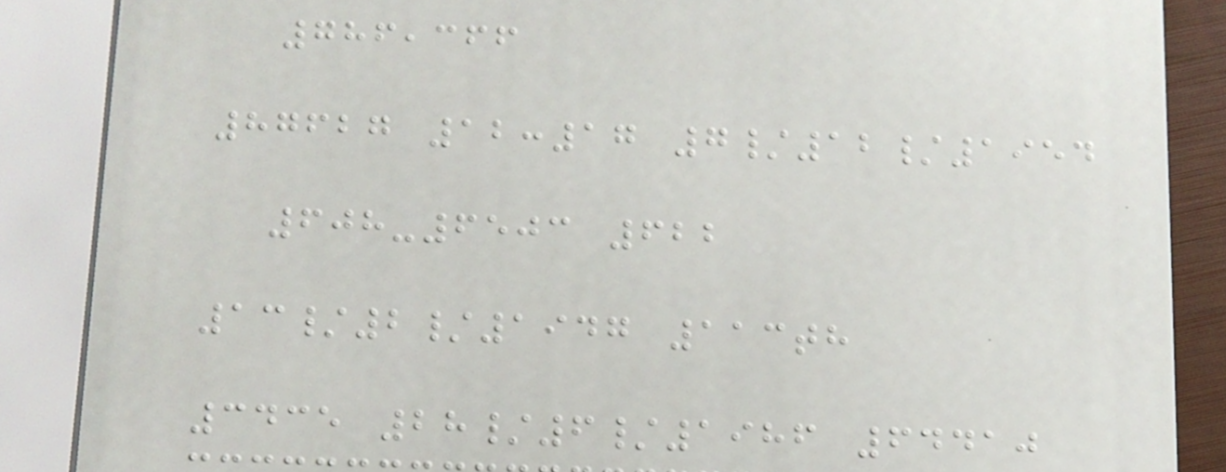786,366
87627 12:17 7/12/1954
608-6503 622
13/2/1947 113th
3435 28/6/1986 64410
